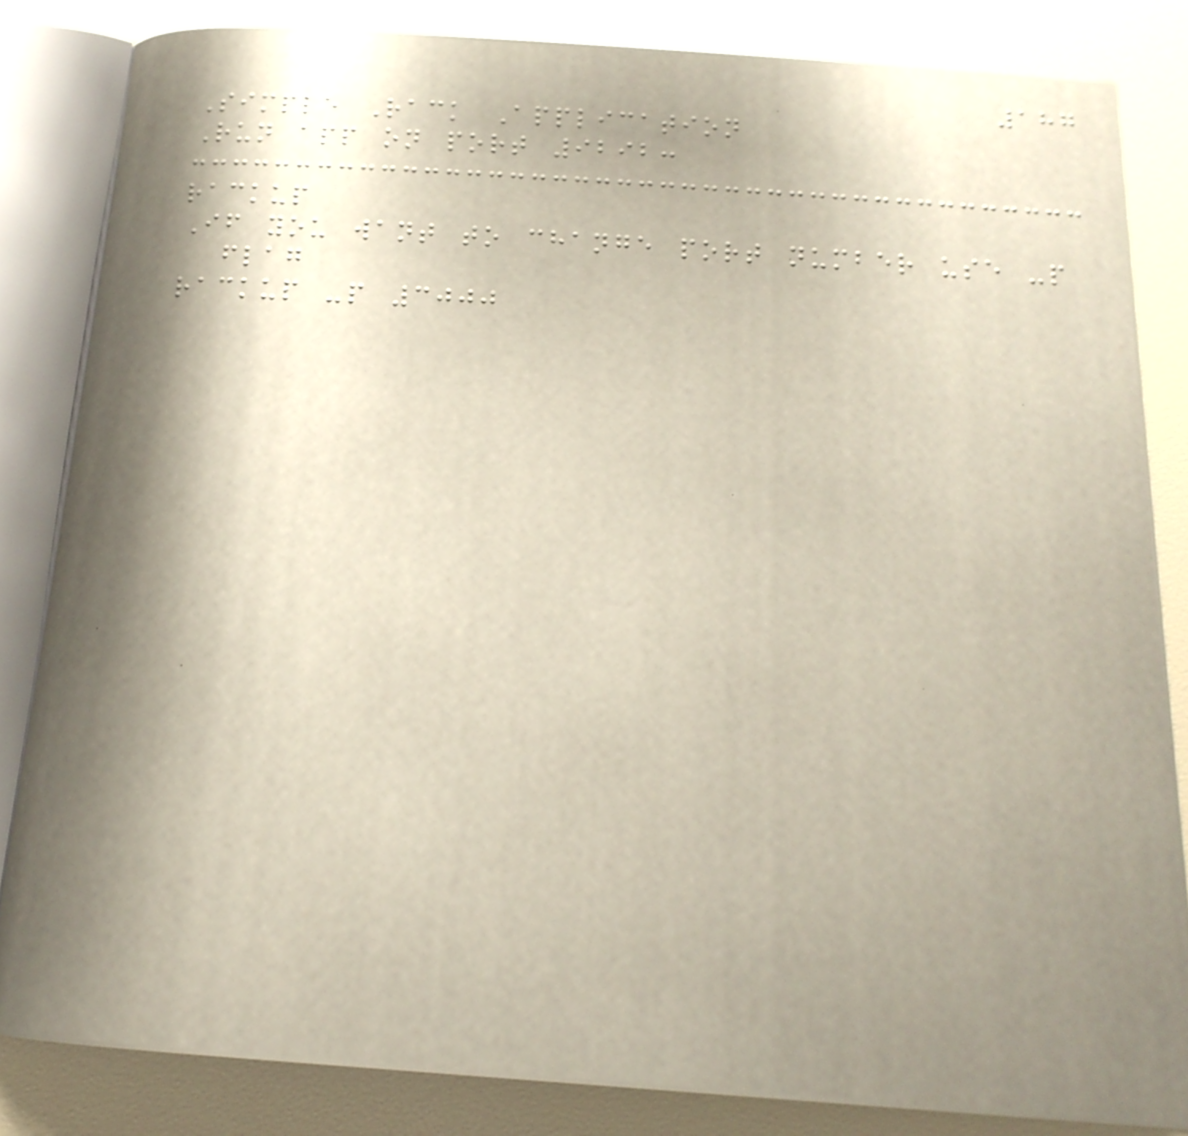187
Simple Rack Application
Run app on port 9292:
rackup
If you want to change port number use -p
flag
rackup -p 3000
